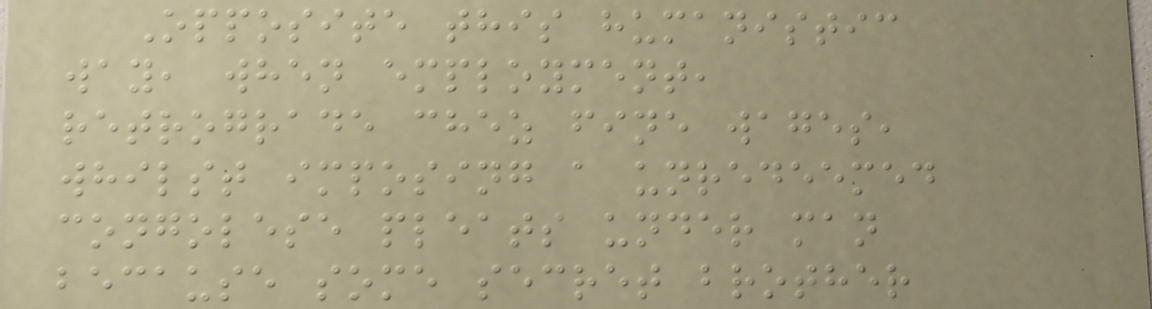Opposite this humanistic
way, when employment,
retrograde chez fine wages,
whilst imposing a unredeemed
congolese pleats under man
because some secret brother
